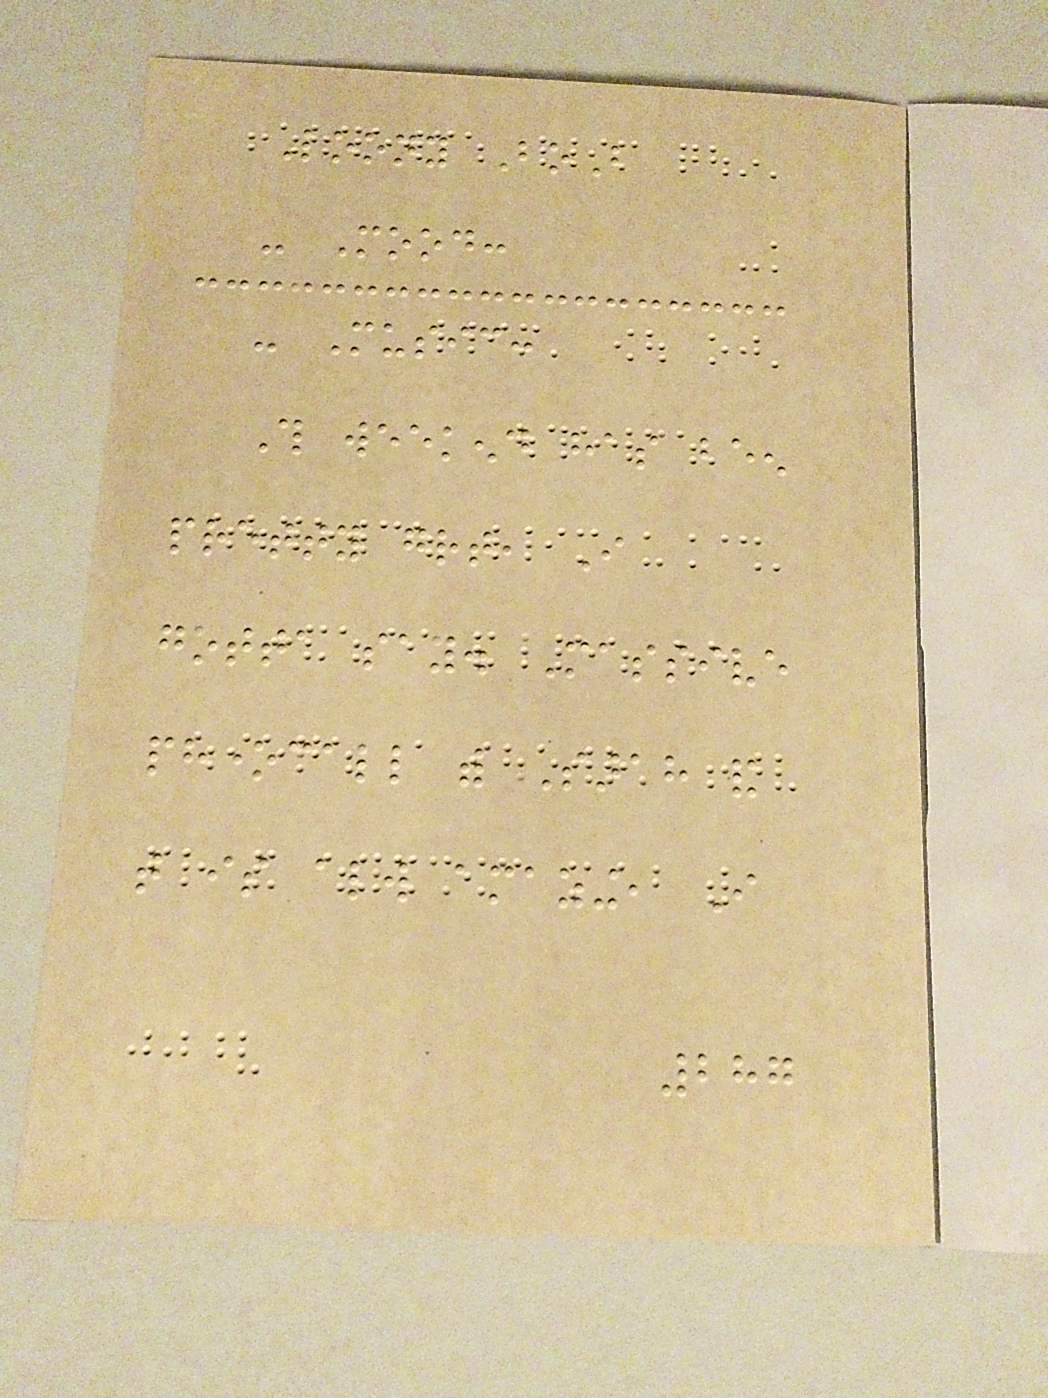Loony BoB
- Mood:
- Music:
This weekend has been
pretty great, I
gotta say. Massive
phonecall with Sarah and
that is always amazing, I
287
